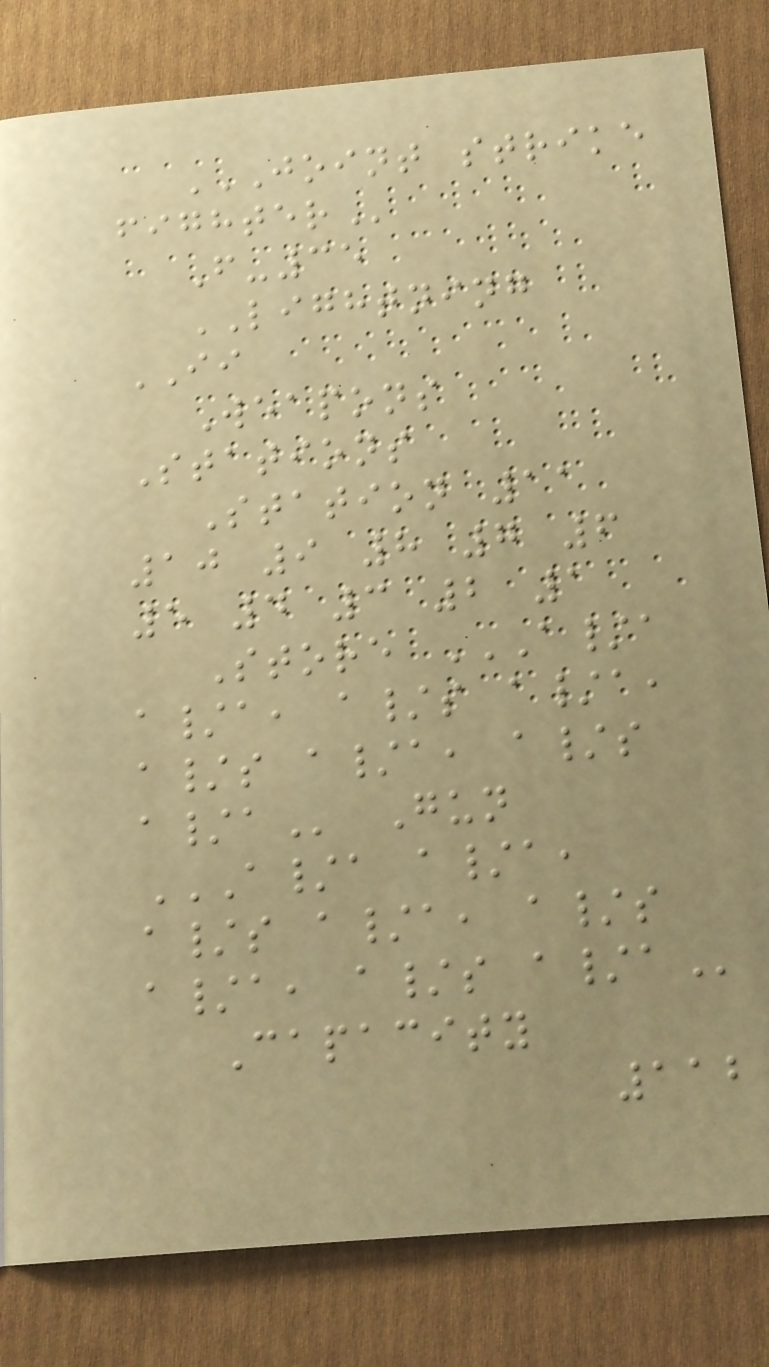JOINT STRIKE
FIGHTER
F-35
LIGHTNING
II
Weapons
Stations
Station 11
10 9 8 7 6
5 4 3 2 1
Store A/A
A/A, A/S A/A,
A/S A/A, A/S
A/A Gun
A/A A/A,
A/S A/A, A/S
A/A, A/S A/A
Capacity
112
